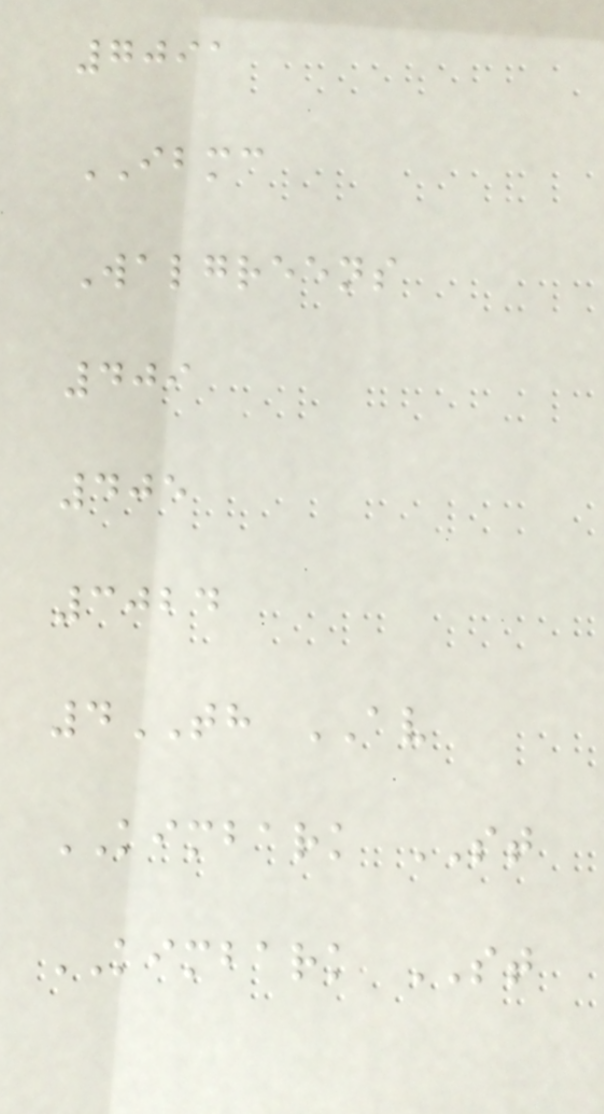7091
IBMC
Walgreens
409
405
3024
4TH AV
KIMBARK ST
KIMBARK ST
